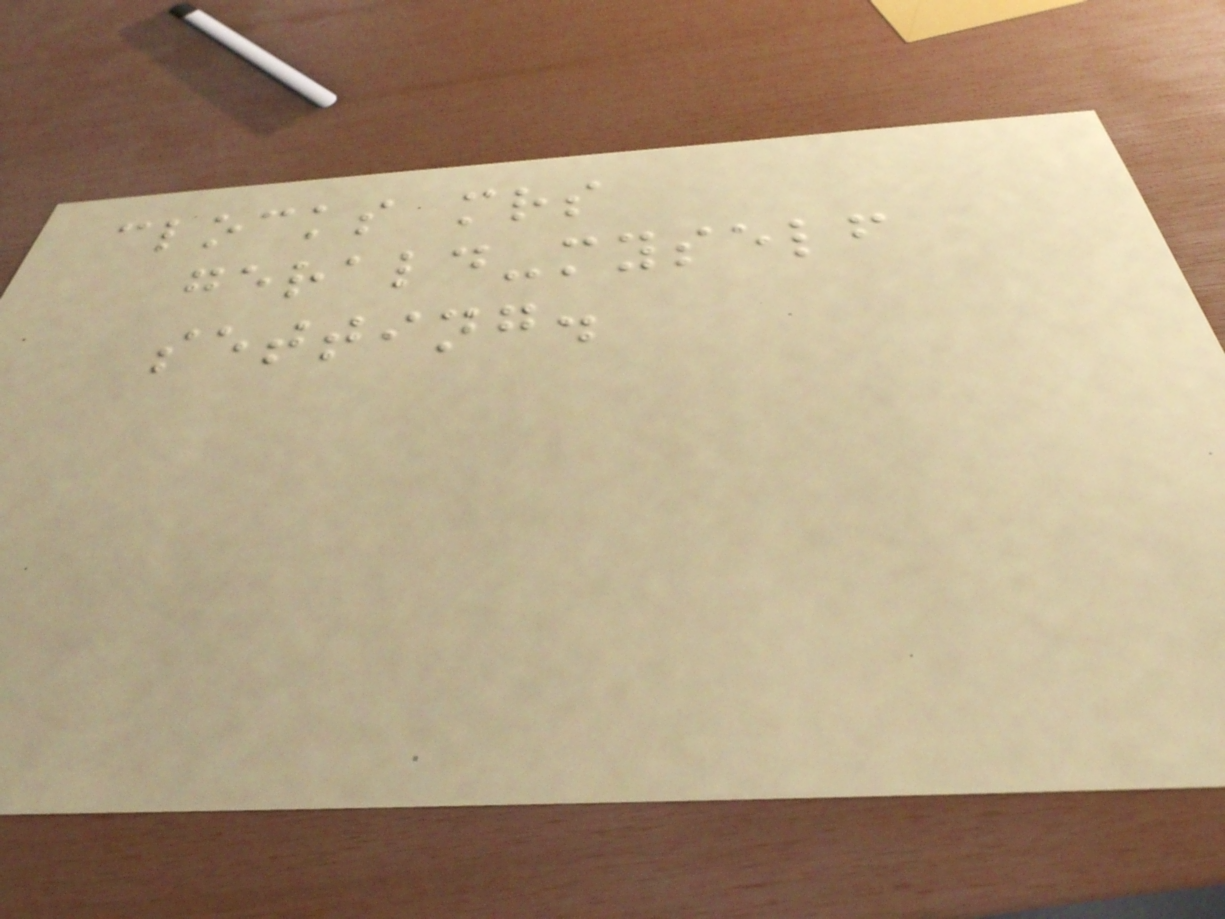clocks mrs
gerald-myself
setting.
